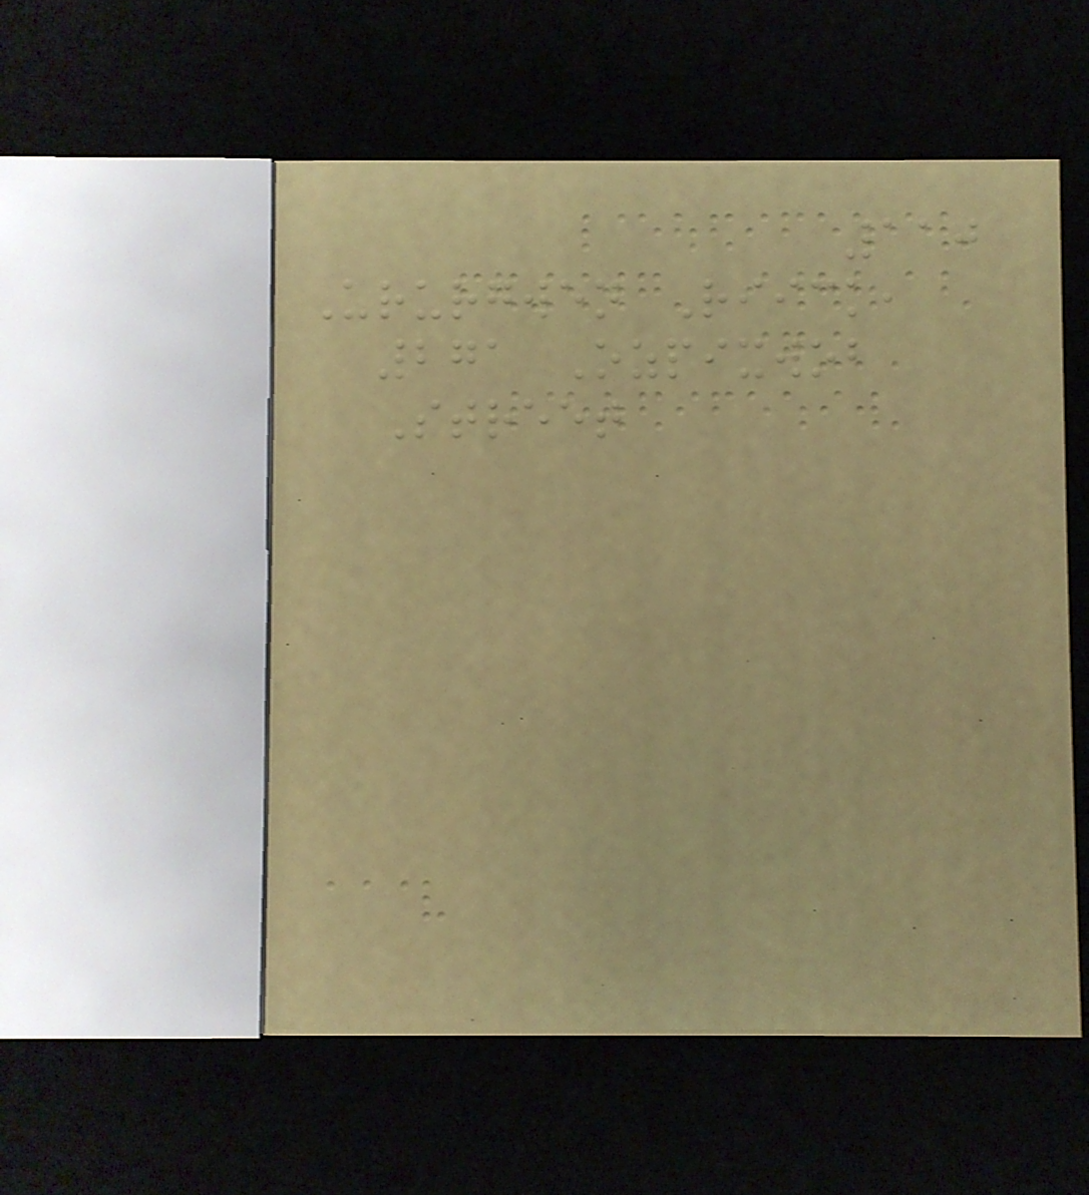110
Ururgwen Riick,
271 Ozpixwob
Street
